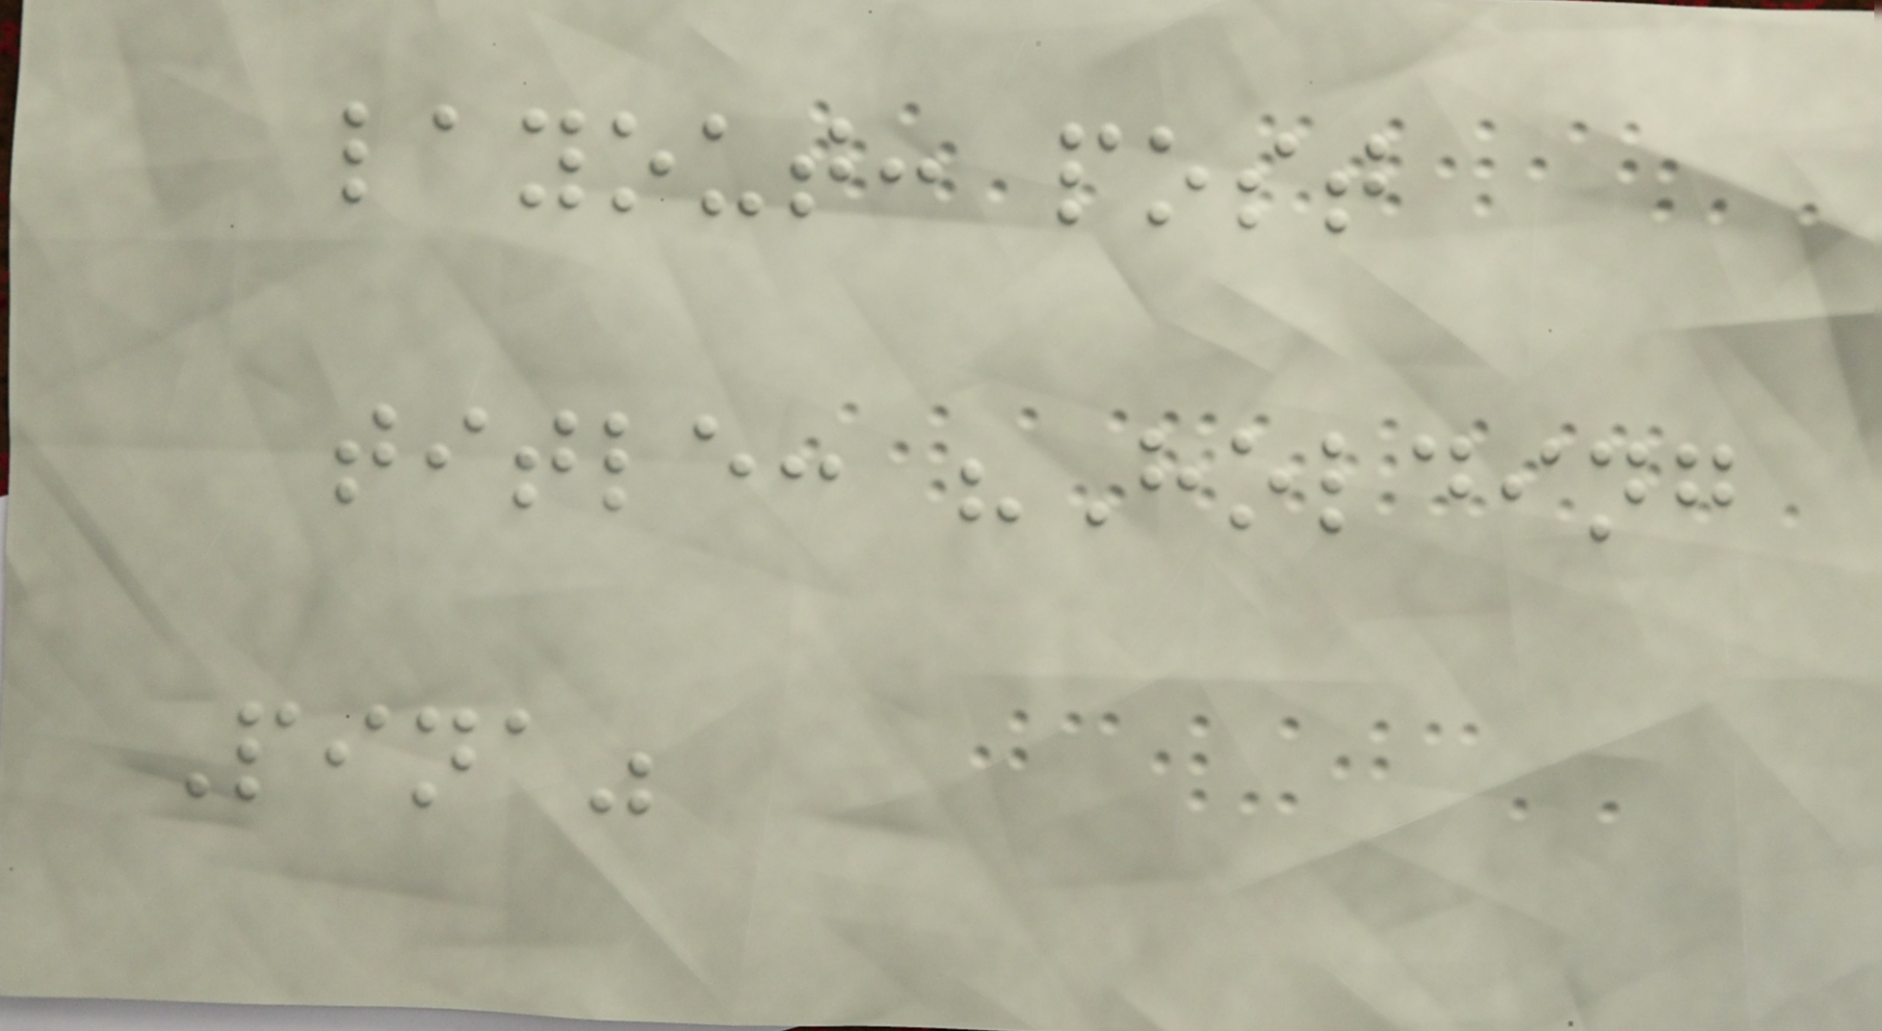layout: post
title: "Holding
Pina"
